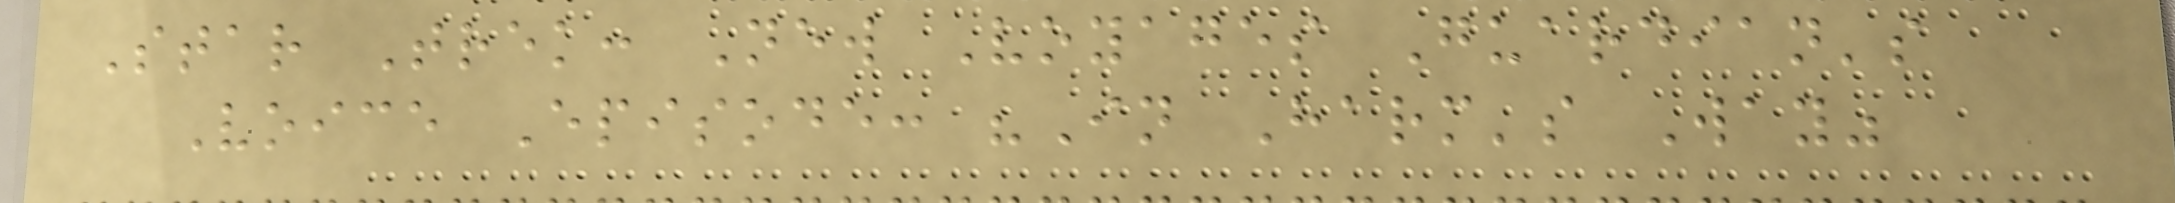Star Trek: New Voyages Guardian's
Voice Episode: "In Harm's Way"
